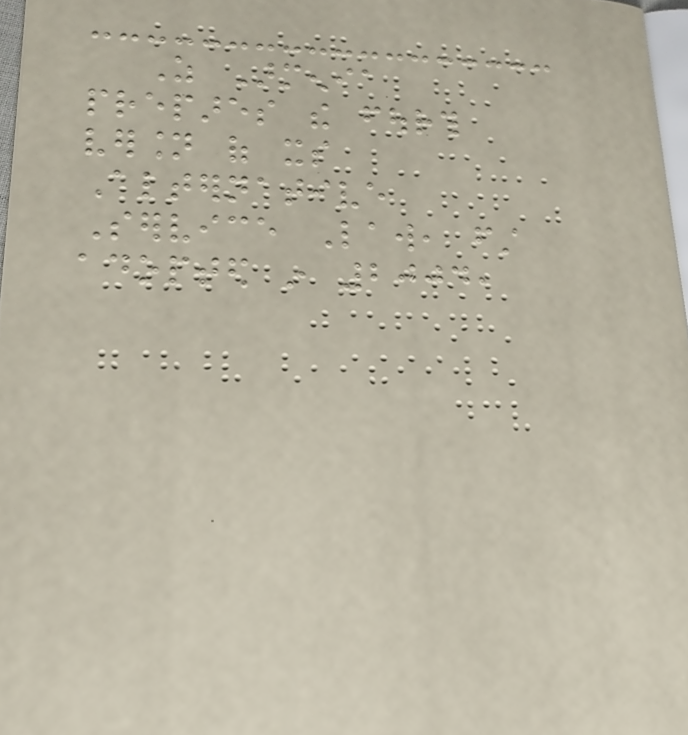As Armenia
prepares the fourth
version of its
Alternative
Service Law, first
adopted in 2004,
